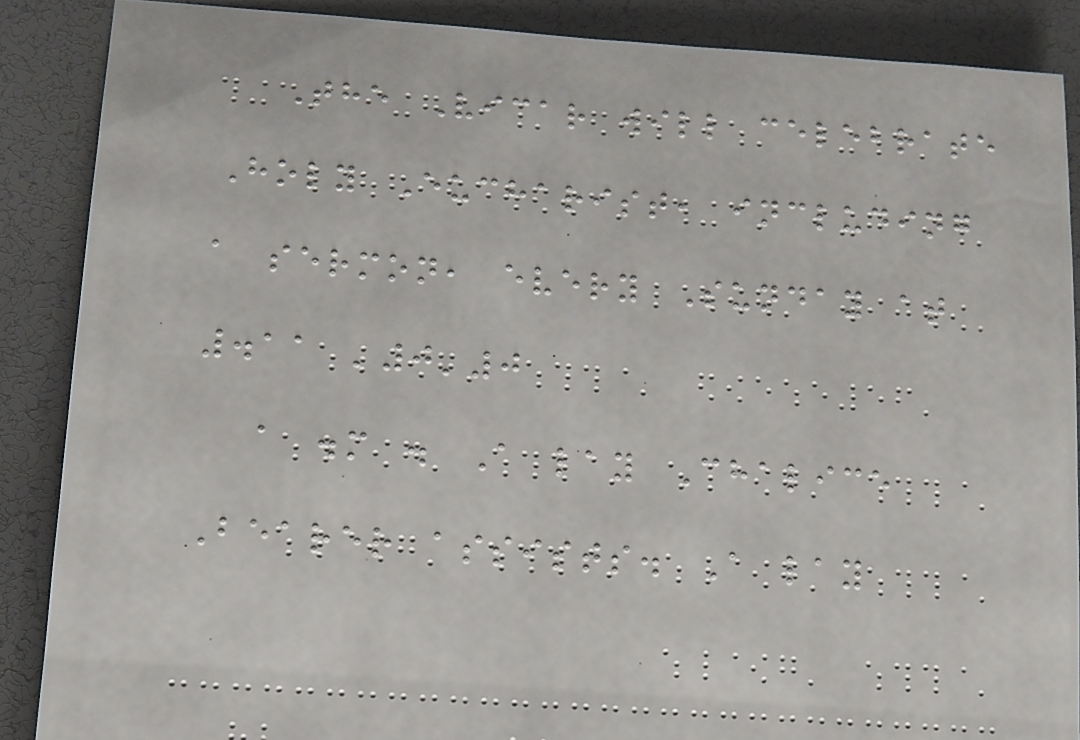The Vicar will celebrate
Holy Eucharist, including
a sermon, every Sunday at
.11 '0'0
a .m . A lay Chalice
Bearer assists. A lay
